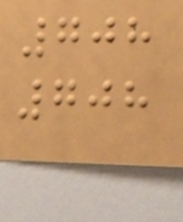708
708
